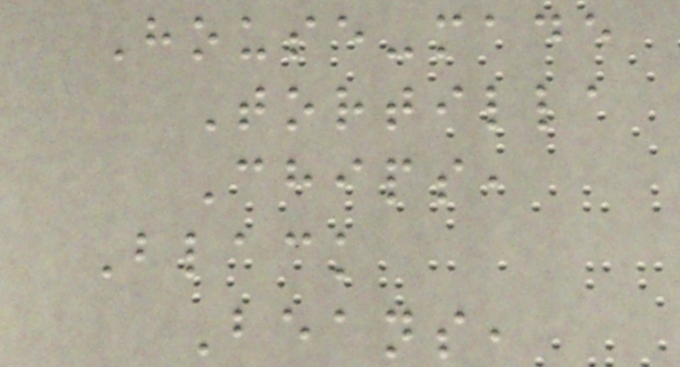House-made
Tortilla
Chips,
Black
Beans,
